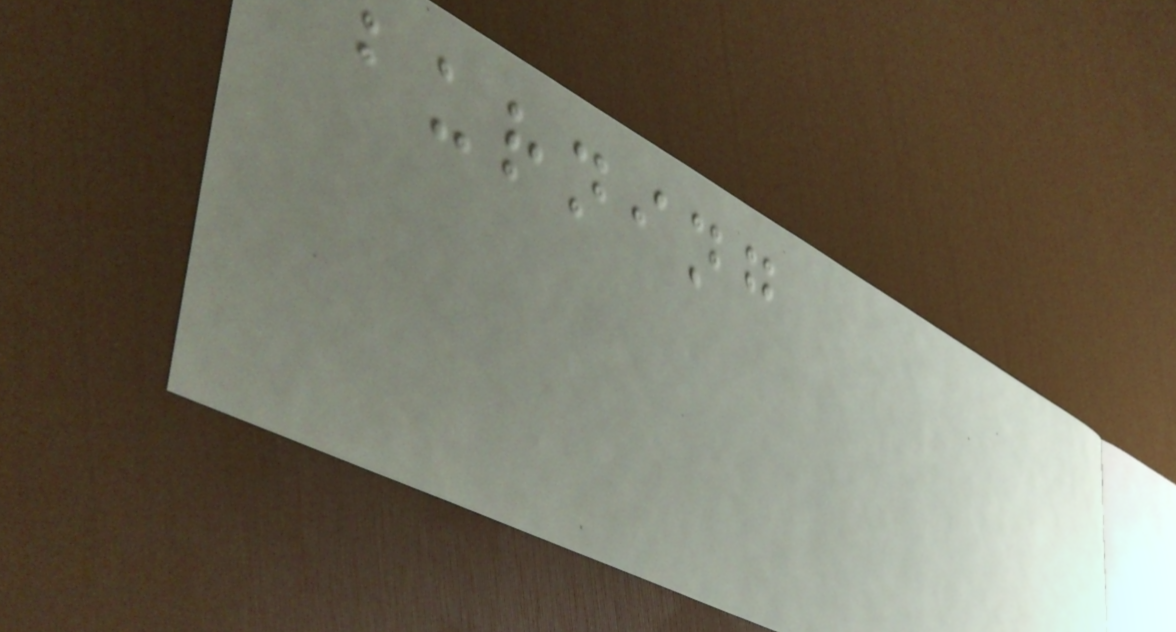burning
